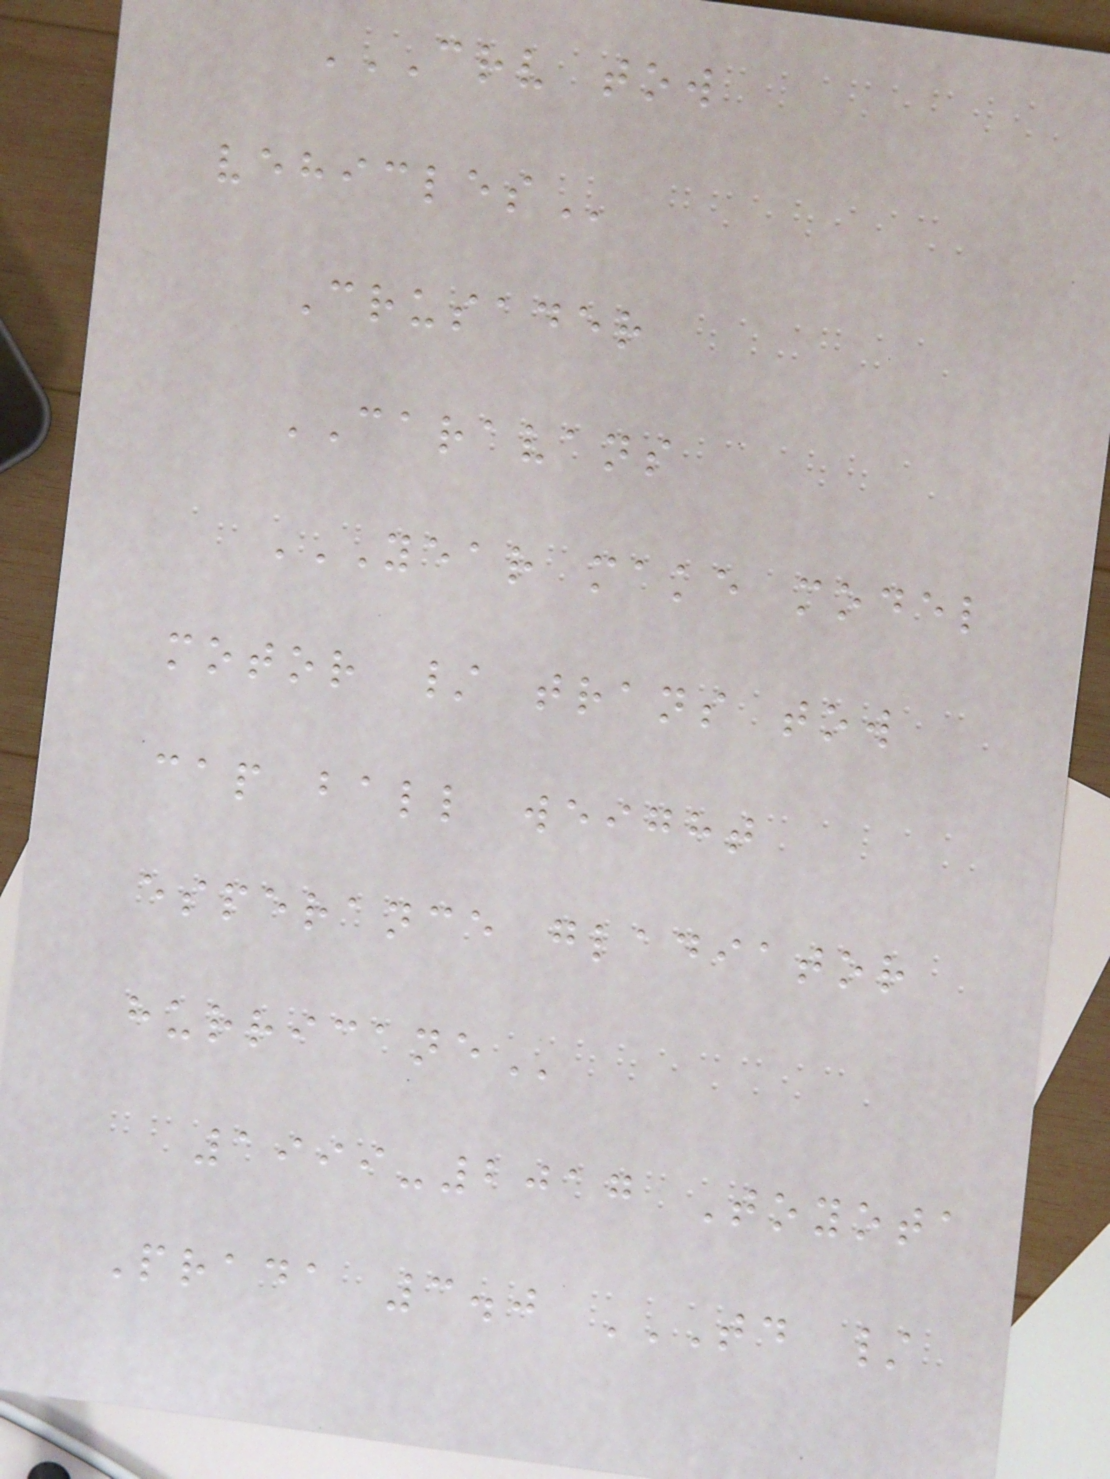CRV TOW
VEHICLES
Crusader
CARAVANS
YEAR MAKE MODEL
MOTOR / TRANS TOW
CAP BALL WEIGHT
ESPERANCE GLADIATOR
HURRICANE
1999-2017 Toyota
Prada 3.0 TD /
